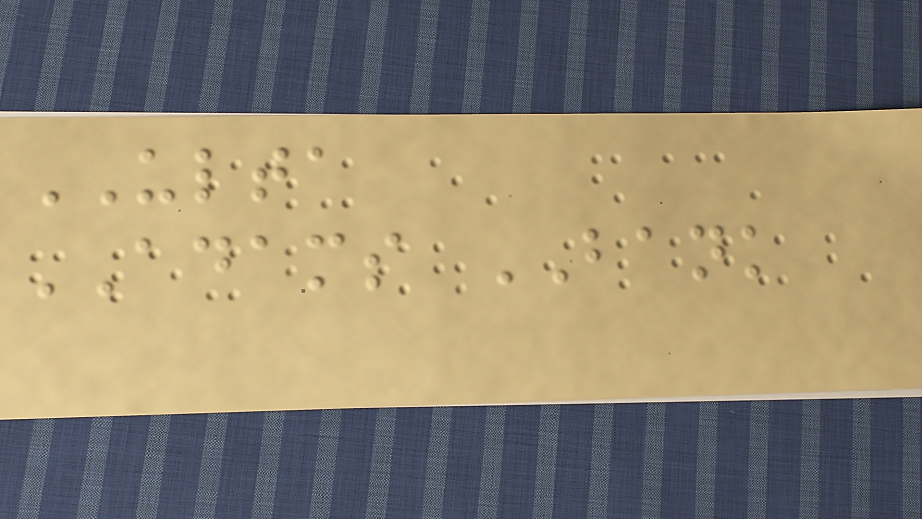ULTA
ADAMS BANK
